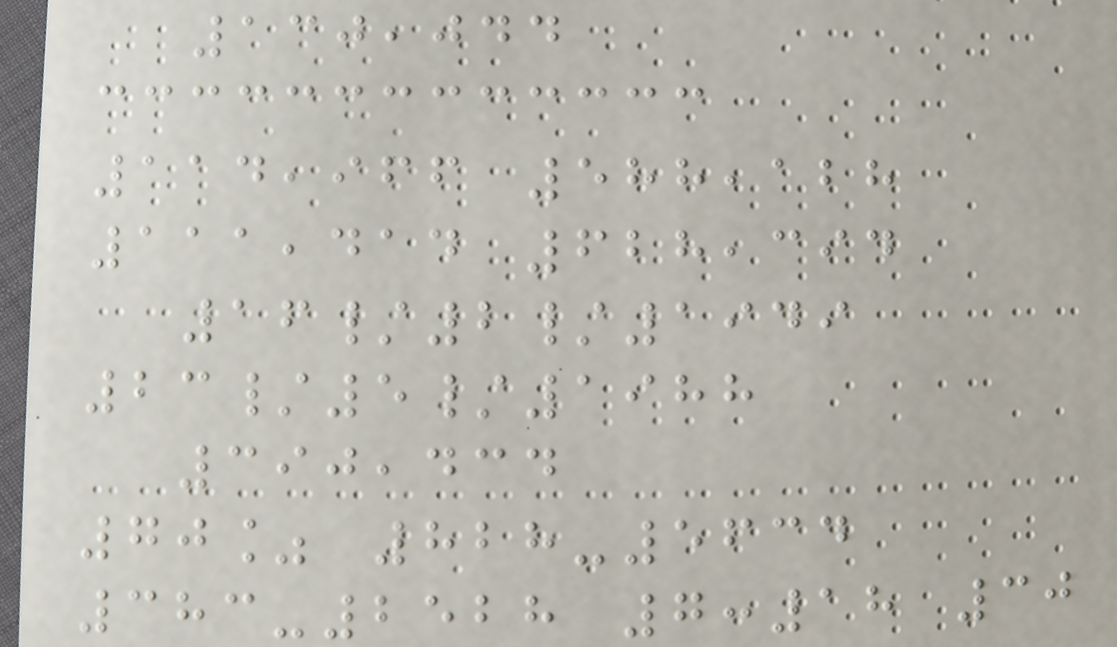130,044
114,966 588,128
111,414 628,394
16/2/1949
23/5/1988
390,434
70% 828-5634
383-2528 7:18 30
